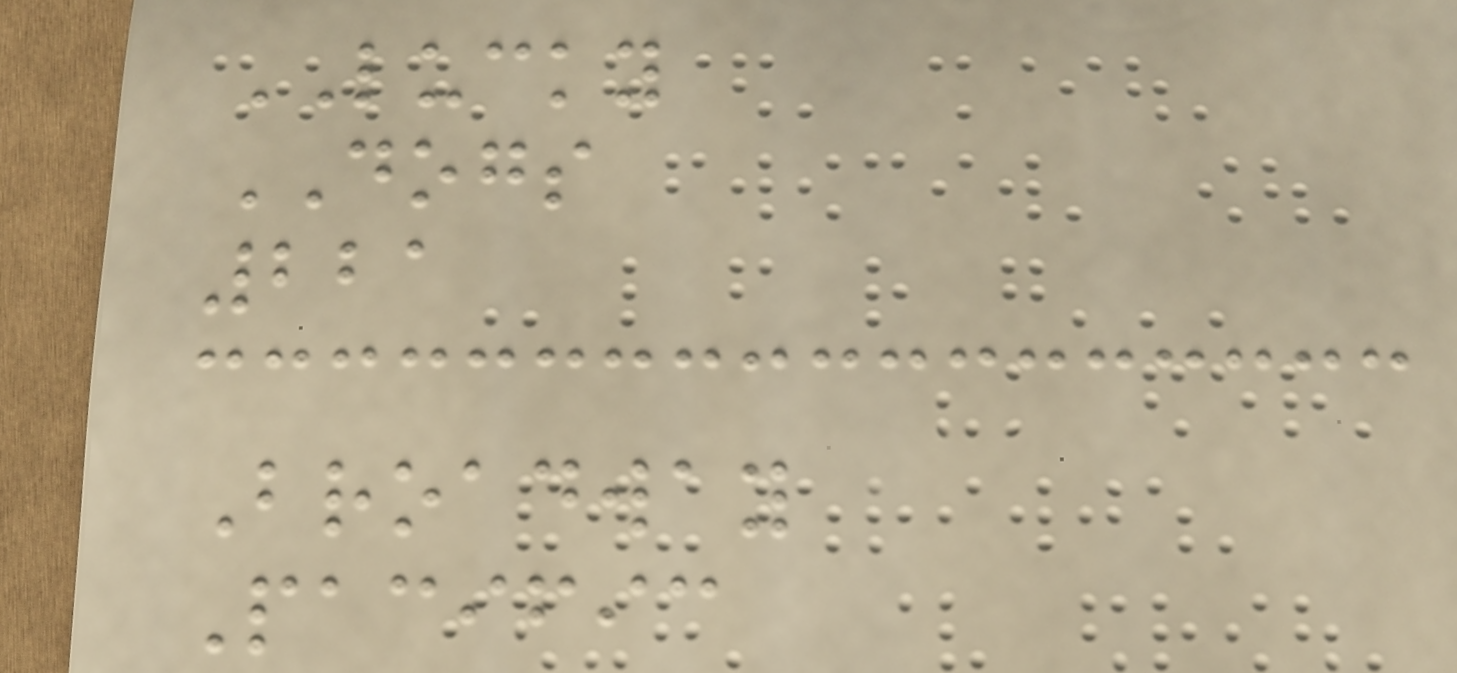LUCKY
DOGS
221
Broadway
Pacific
